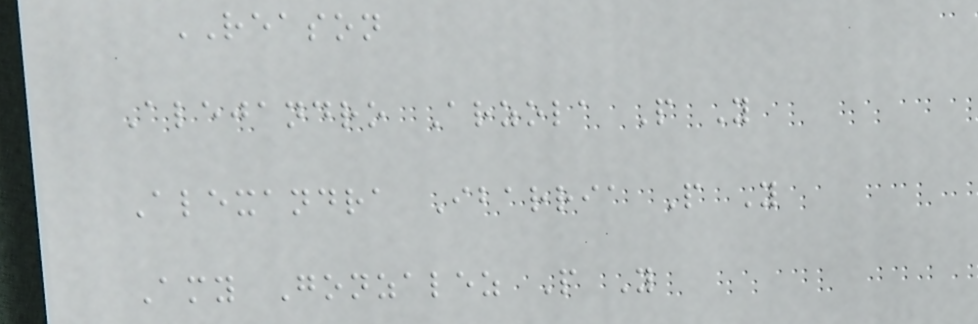REASON
Alejandro Arzola P Y
Alexandra Ibarria P Y
Amy Gonzalez P Y
